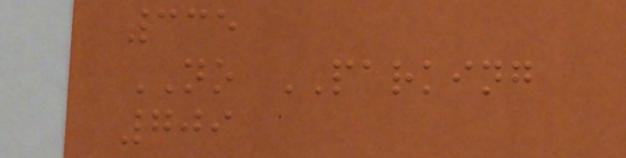335
NO PARKING
709
